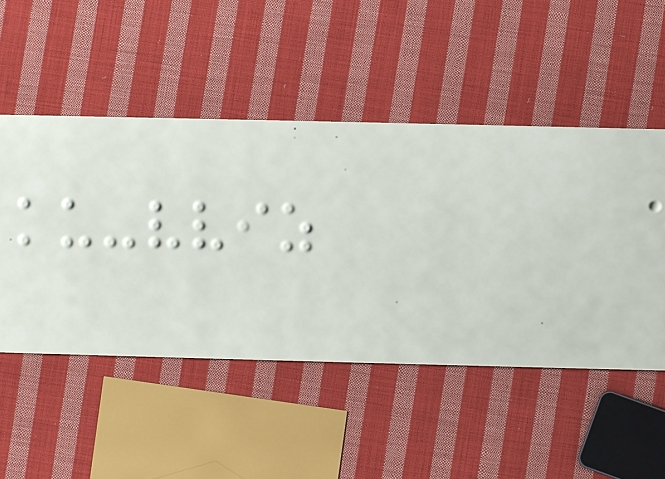ku-vviz
